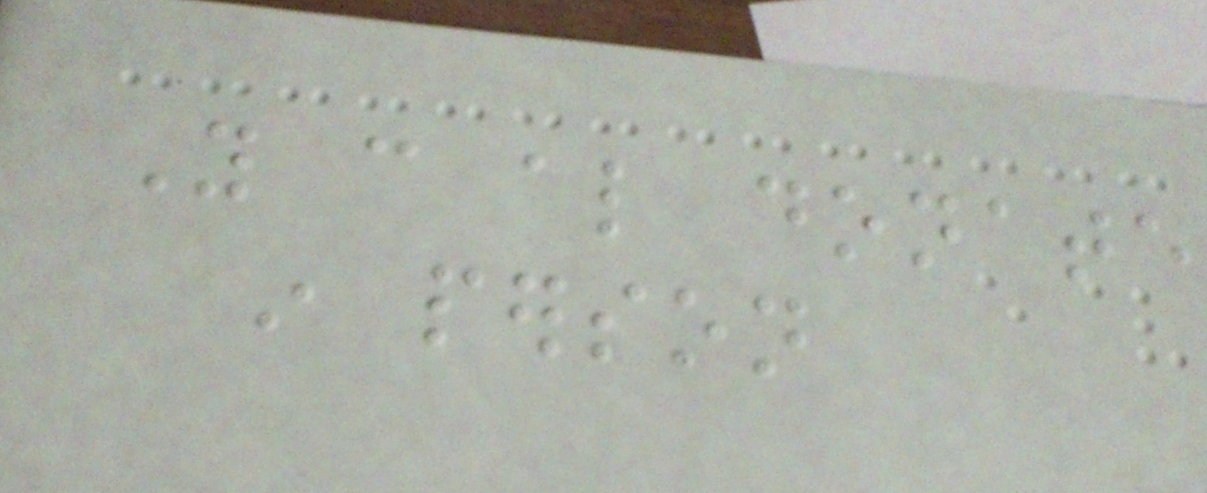You can also donate
in person
